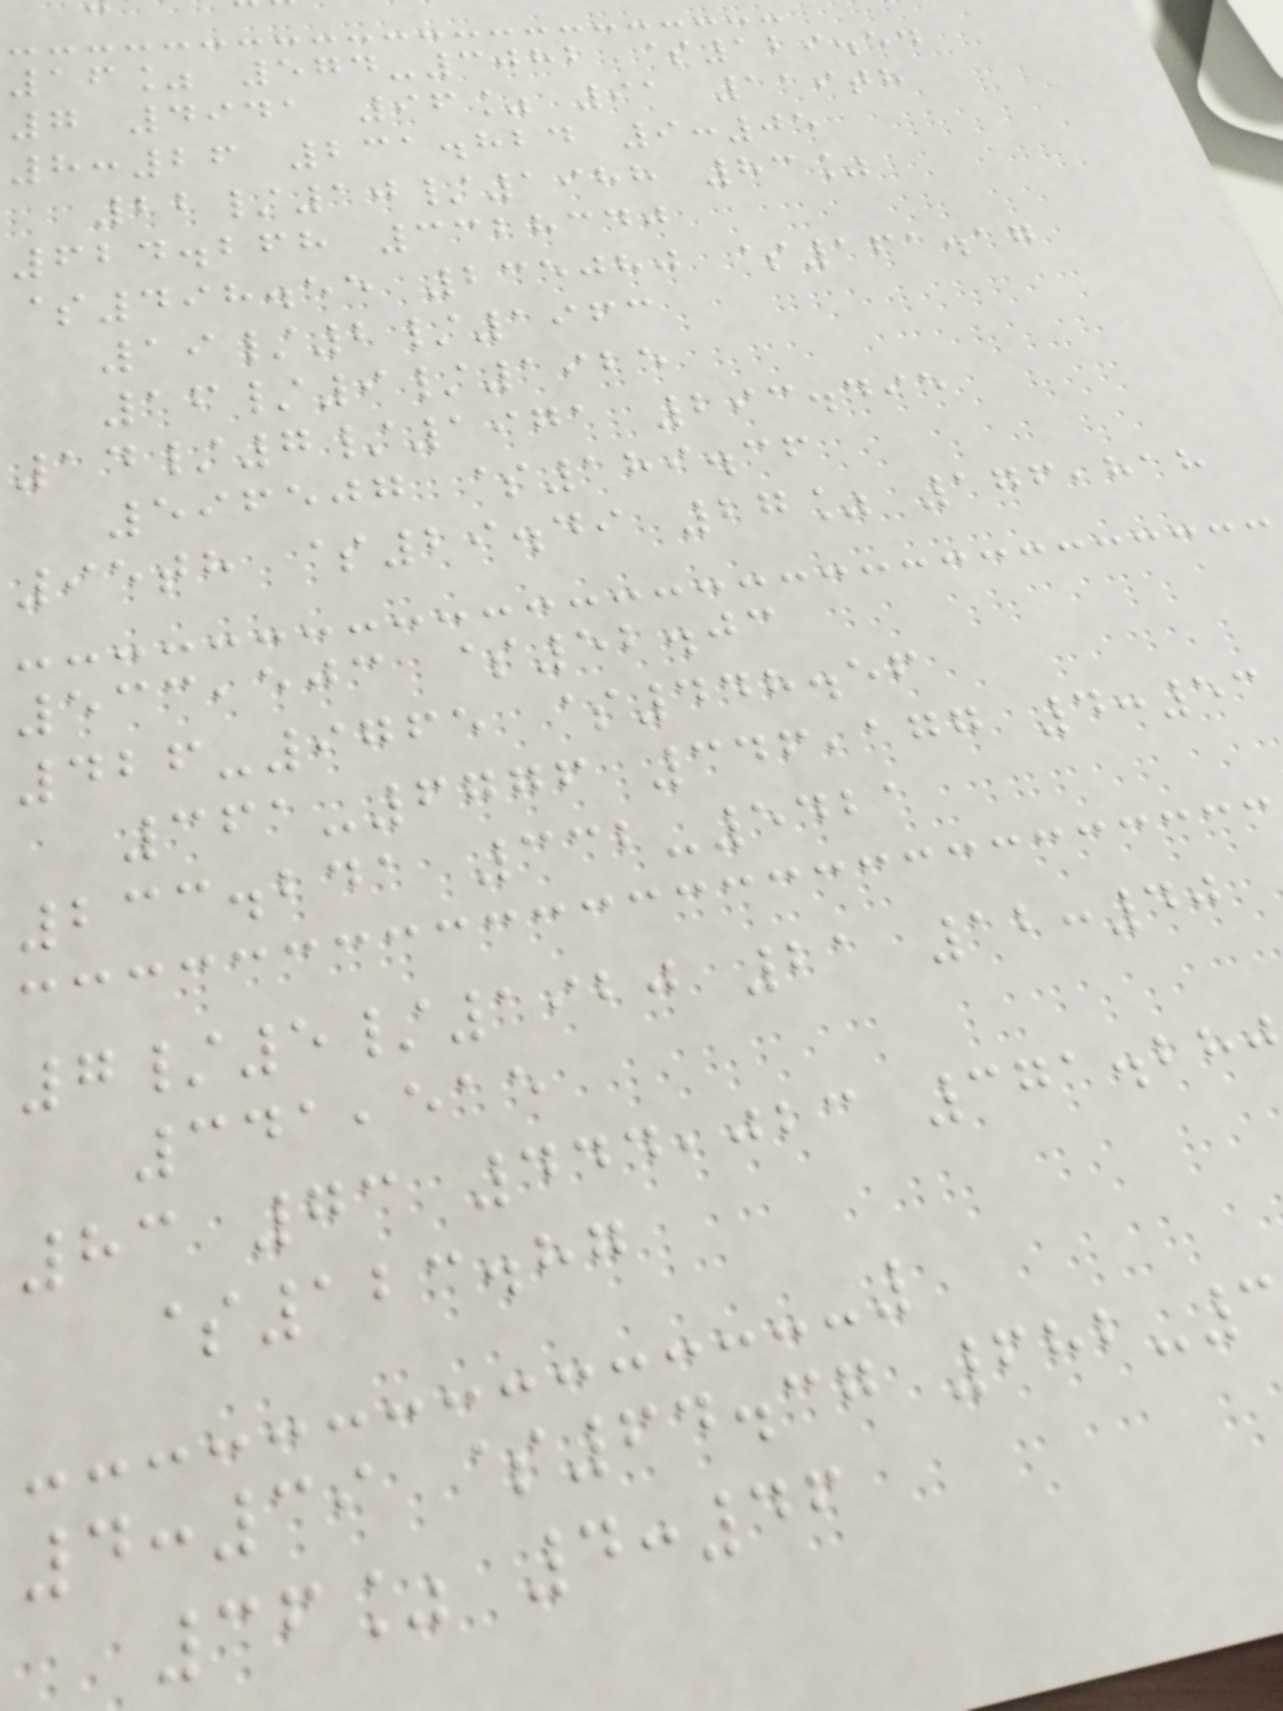16% 574-3082 $129.54
7 4941 96% 91 119th
8:26 231.824 9:05
22/10/1988 83%
624.268 3328340
$498.55 235080 $161.17
19/2/1963
16/9/1925
14/7/1971 293.495
596507 $189.36
95th $29.49 27% 176,818
533,503 $52.03
426-9765 $448.56
361-6776 346,177 4:53
233.241 332-5421
7/5/1920 21 12:40
341,515
83 73 444,023 371.28
$123.87
4:39 $64.37 682-
36% 4:46
